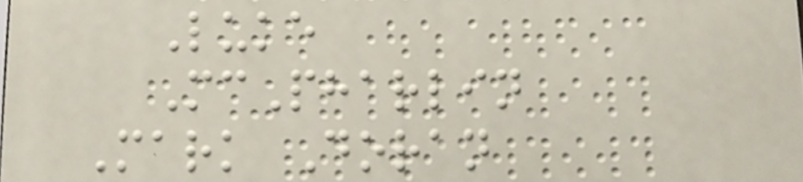Luke
McPharlin
Mark Doran
